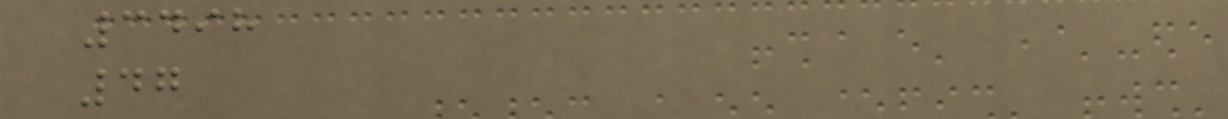3498
47
